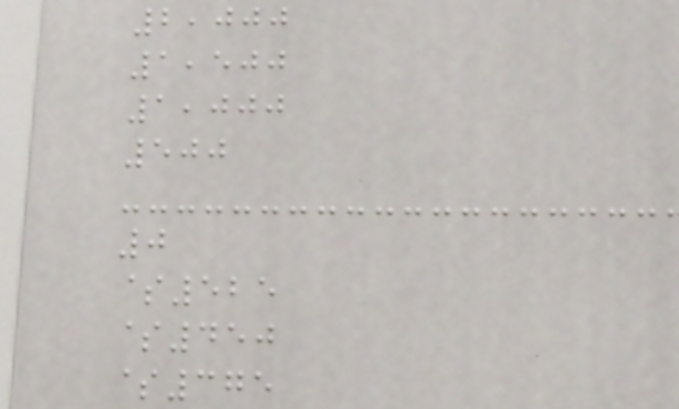2,000
1,500
1,000
500
0
$525
$450
$375
